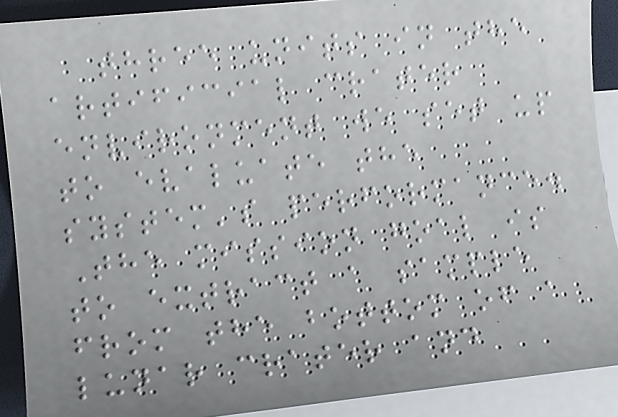three units in the
artificial crater
environment we set up
to evaluate the
system's performance.
The mission goal is
to extract a sample
from the bottom of a
lunar crater and
